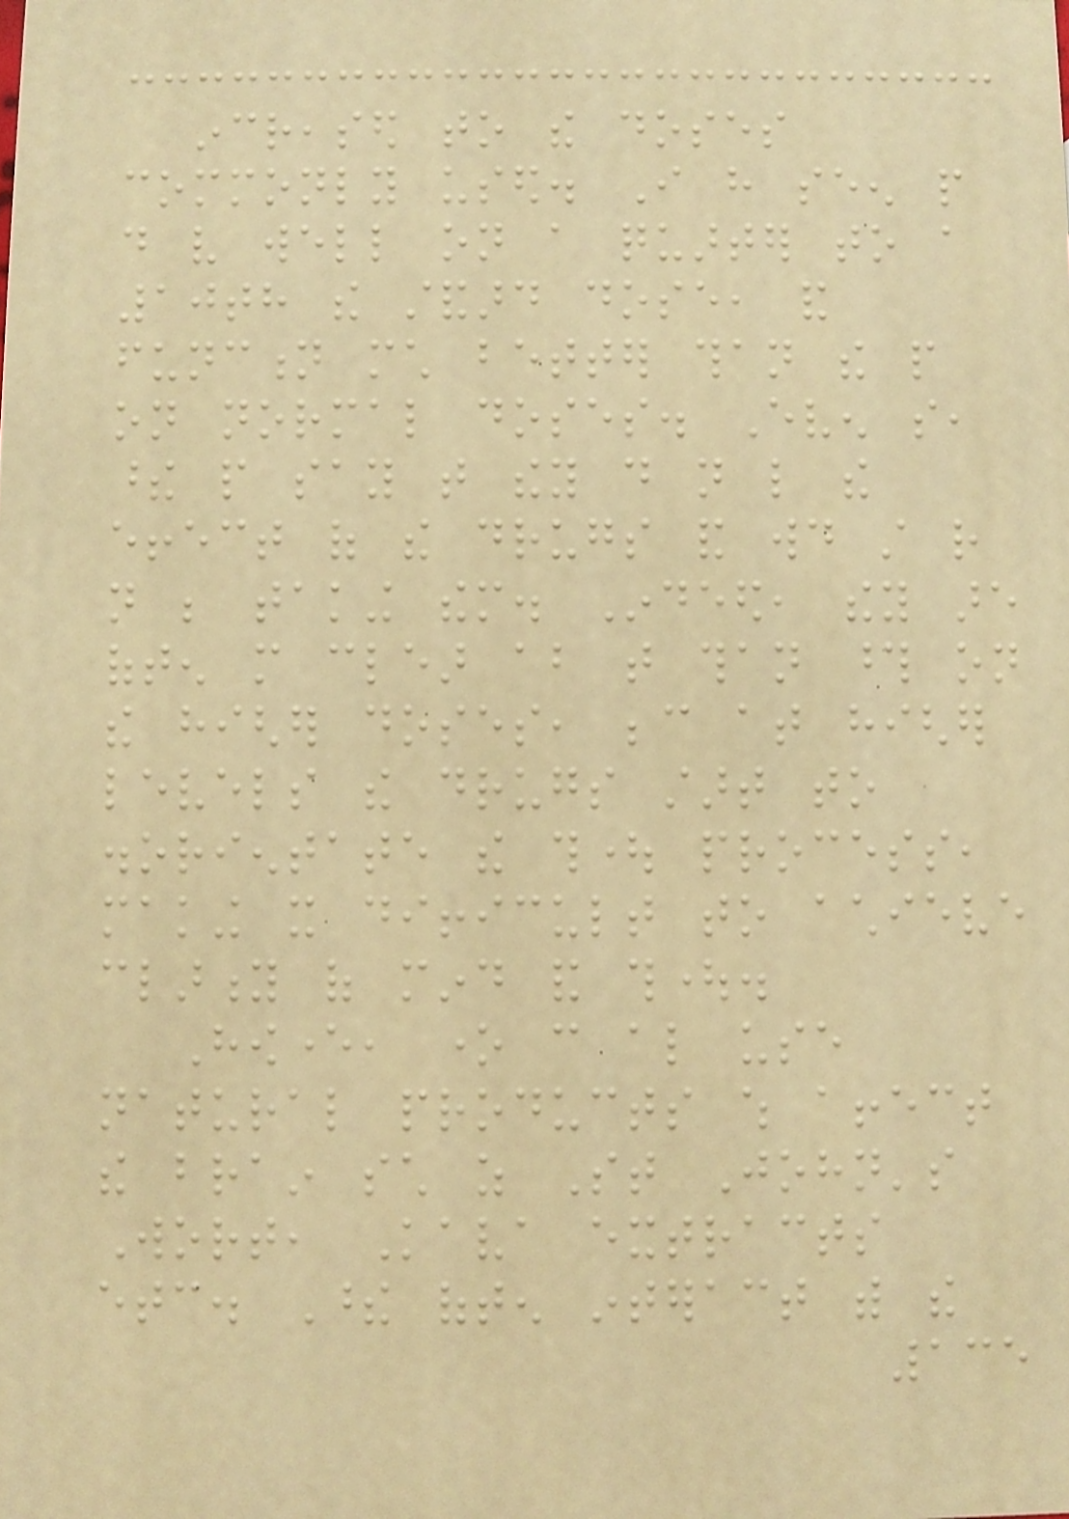increased to the doses
commonly used. I have seen people
do very well on a quarter to a
10th the standard dose, and
function much better than the people
on normal doses. Even so,
these people say that they do not like the
effect of the drugs and would still rather
not be taking them. Indeed, they are
often more clear about that than those on
the higher doses, because at higher
levels the drugs start to
disorientate the thought process,
making it difficult to achieve
clarity of mind and thought.
However, one can also use
natural products which affect
the brain such as St John's
Wort, Kava extracts
etc. These often interact with the
135
